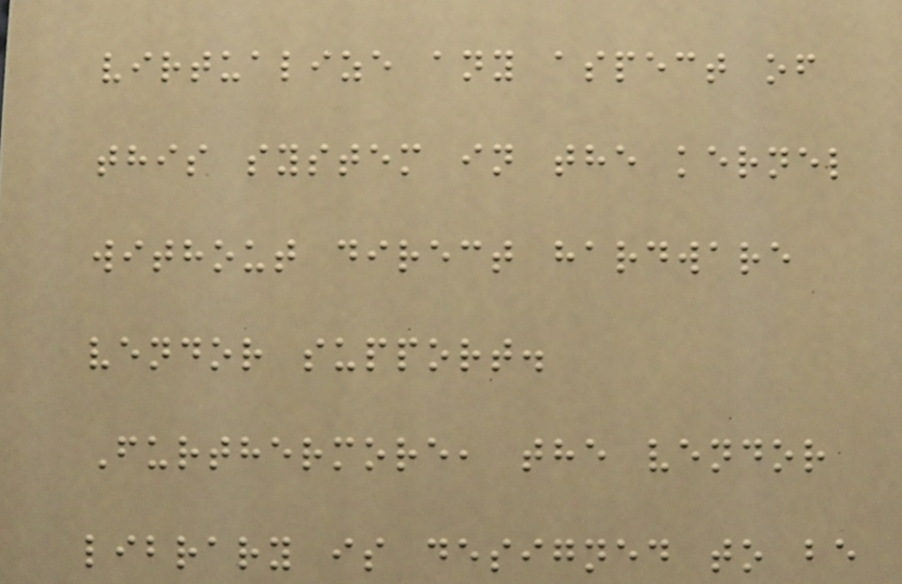virtualize any aspect of
this system in the kernel
without direct hardware
vendor support.
Furthermore, the vendor
library is designed to be
